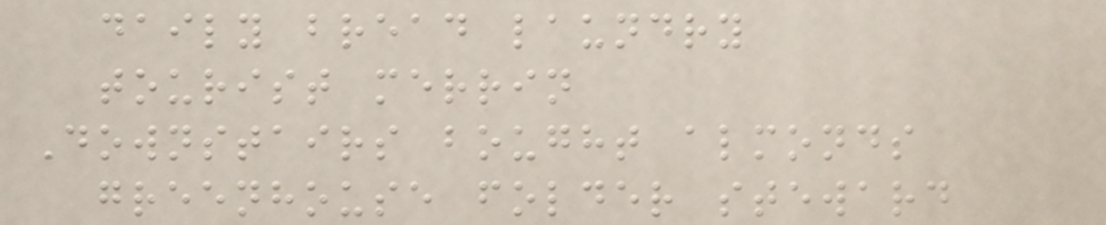daily bread laundry
tourist merrin
Downstairs bought almonds
greenhouse folder steward
